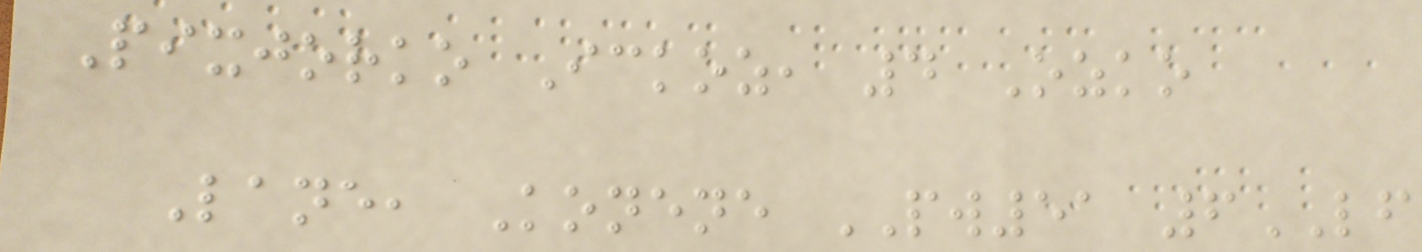Pixjorko Ickoz, 4 Ozko
Lane, Konene PW51 6LF
